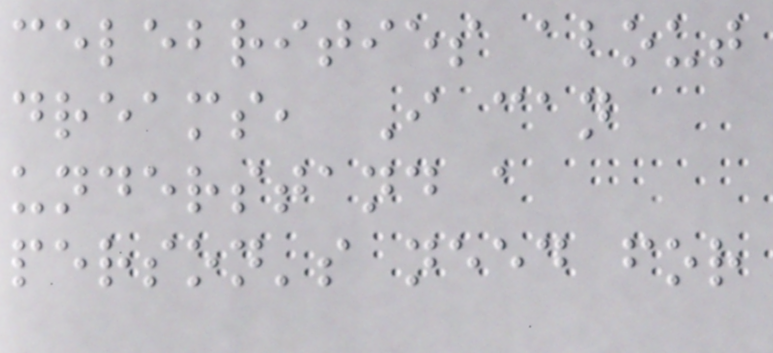celebrities about
dreams, I can
understand a
person's need for
